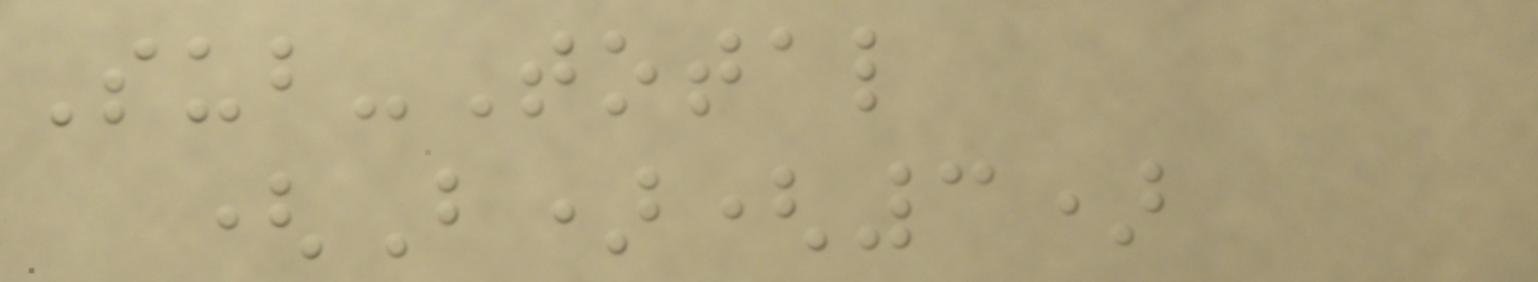Sub-Total
(B)(3)
